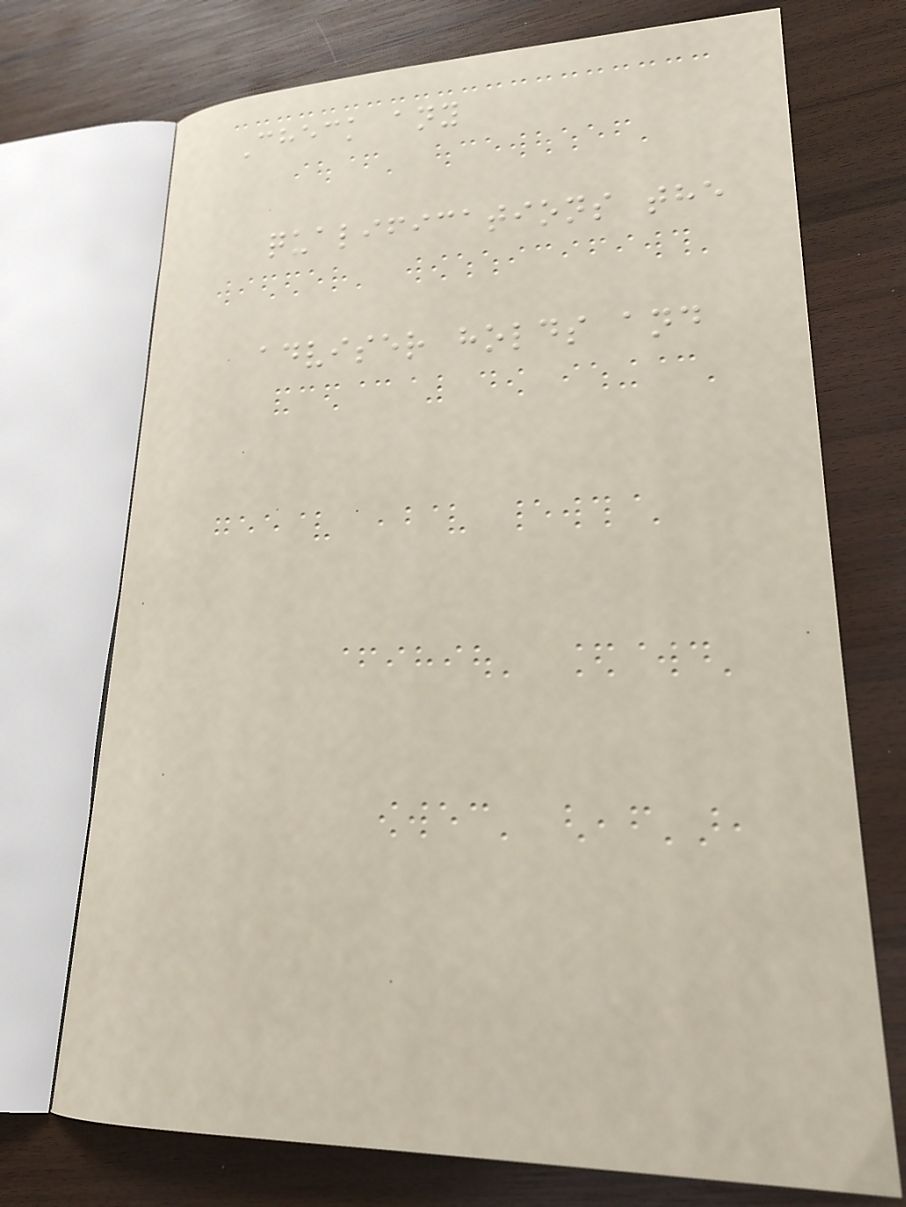Check any
qualifications the
adviser holds and
